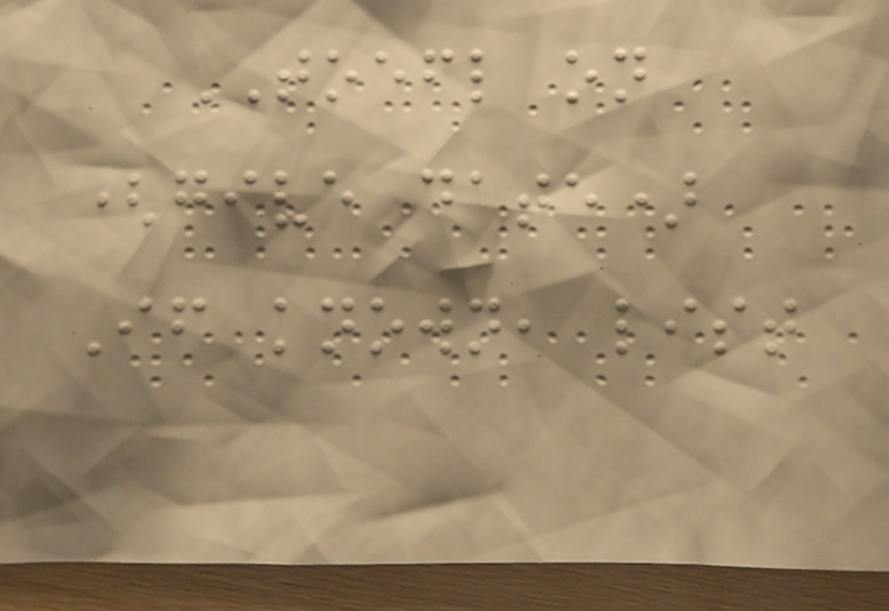TOEFL on
(give date)
If known, list
